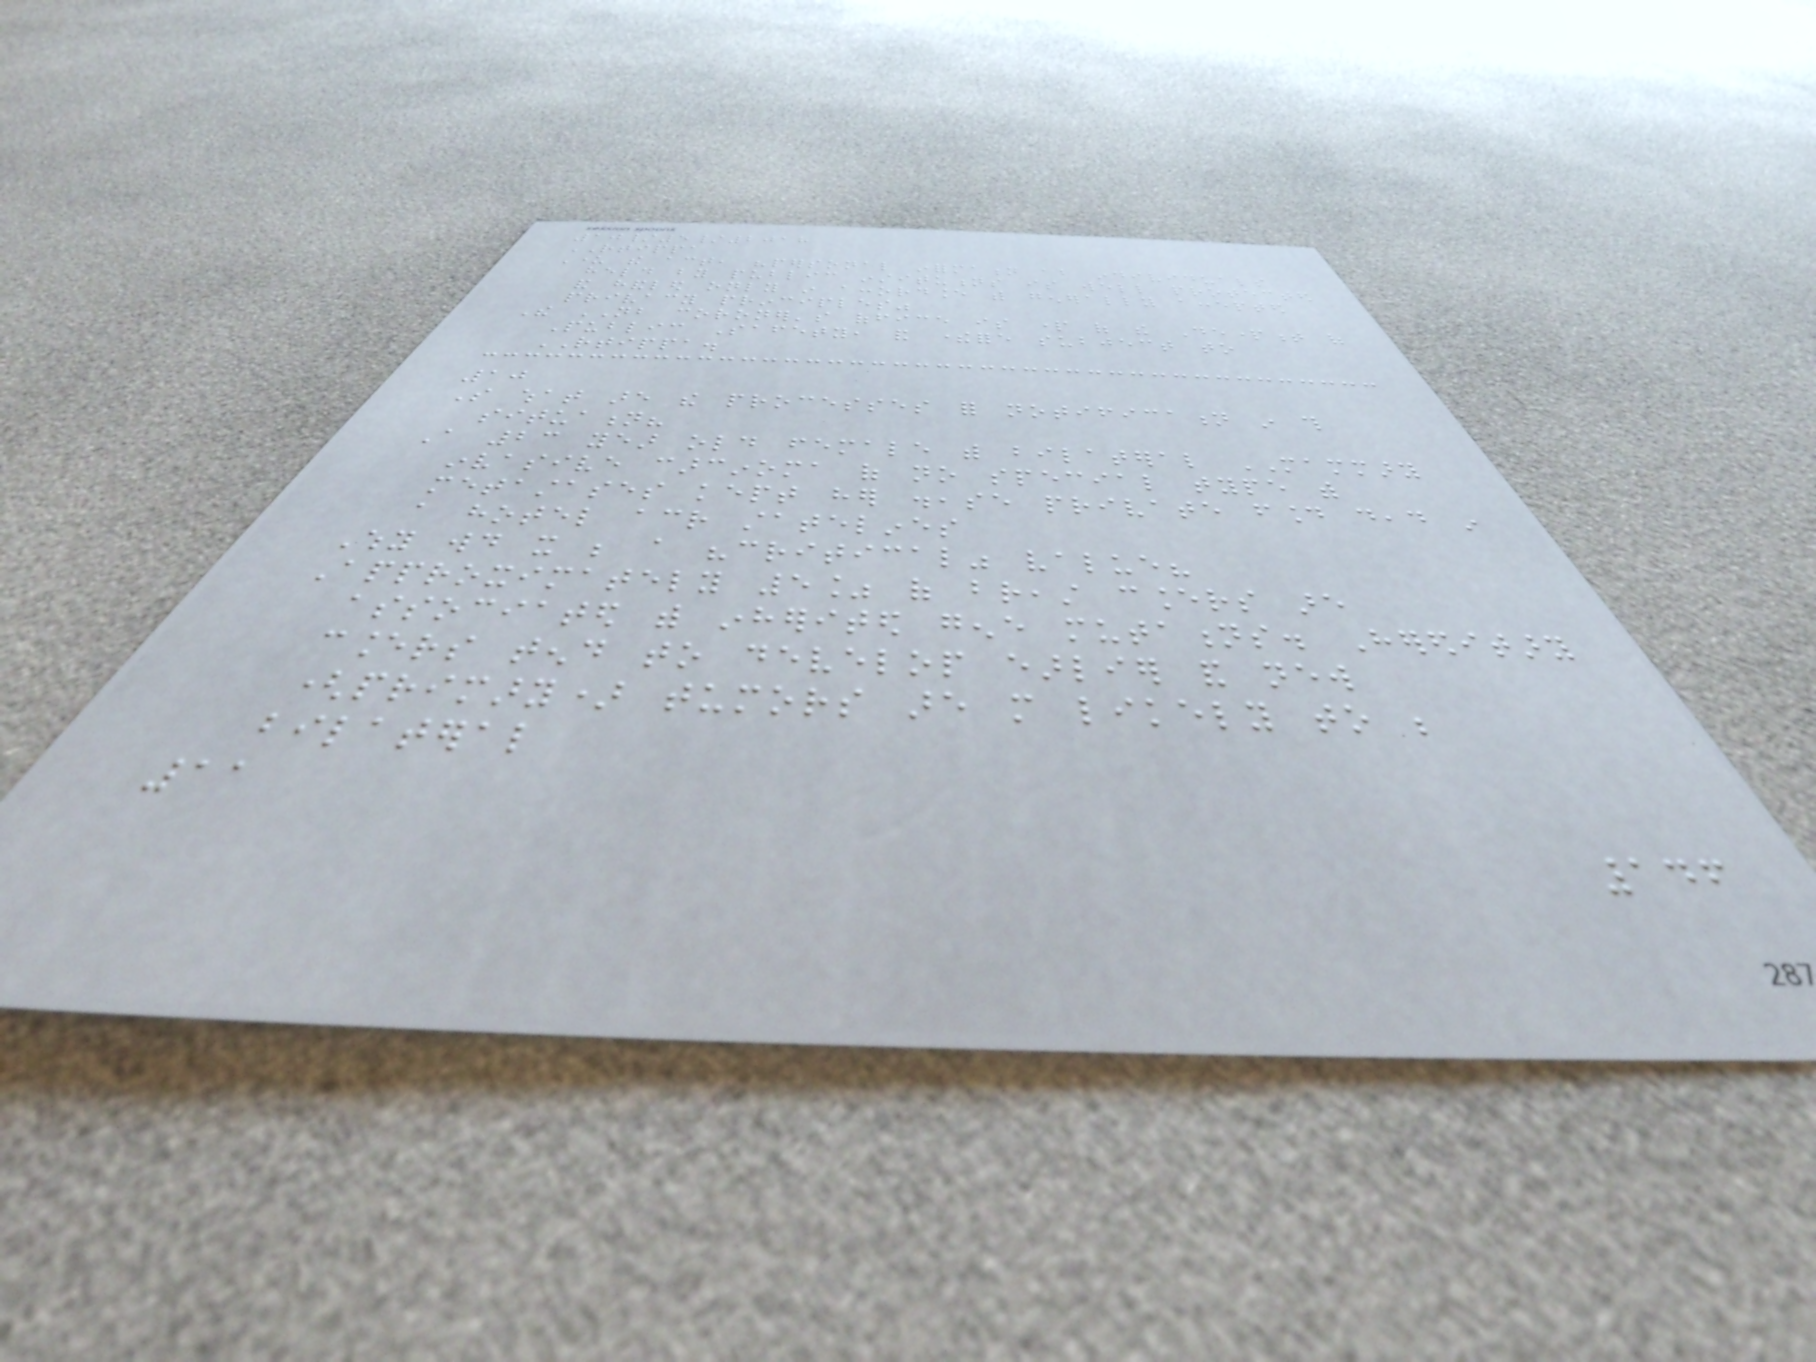10/5/2018
RTIPPA
Under the act, "personal information about individuals
held by public institutions is well protected
and handled only in accordance with generally accepted
privacy principles"
The NB coroner's office is part of the Department of
Public Safety, and therefore subject to
RTIPPA.
10
So what are the processes for notification in this
situation?
A 23 year old female with bilateral MAMMARY
invasive carcinoma of no special type with
metastases kept her disease private found dead in
a hotel across statelines
Why would it be a "critical" value?
Approximately 5% of breast cancers are
associated with inherited gene mutations. Hereditary
cancers tend to develop earlier and new
(primary) tumors are more likely to be
bilateral
11
146
